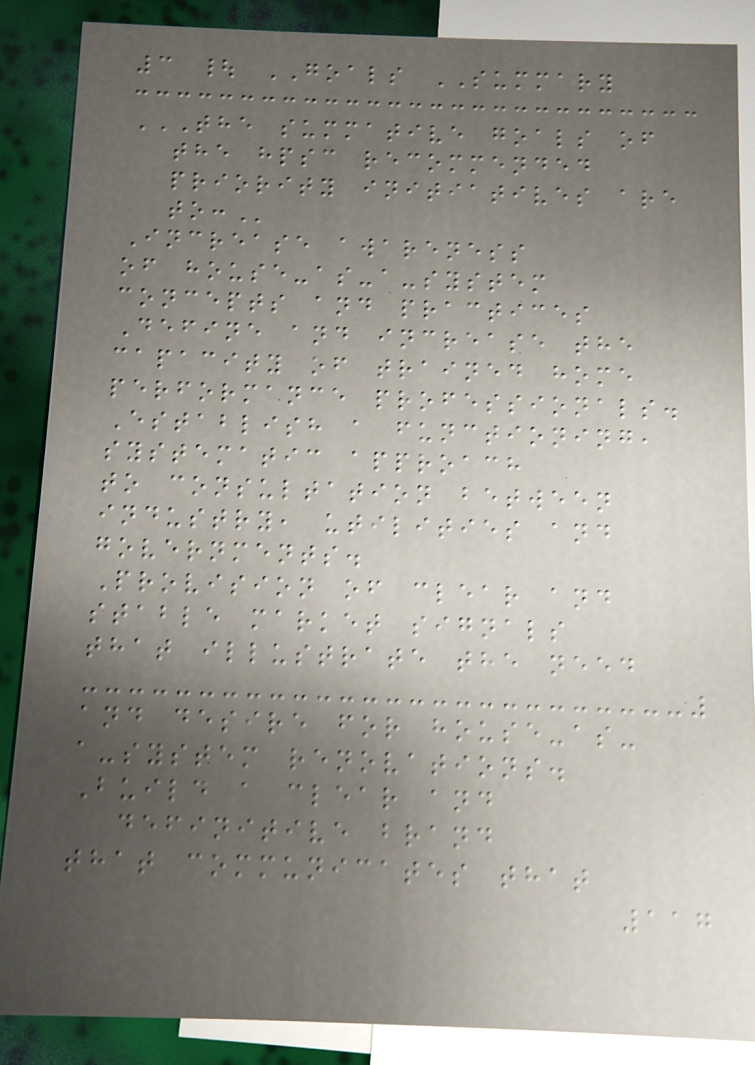3 | GOALS SUMMARY
THE SUMMATIVE GOALS OF
THE HPSC RECOMMENDED
PRIORITY INITIATIVES ARE
TO:
Increase awareness
of house-as-a-system
concepts and practices
Define and increase the
capacity of trained home
performance professionals.
Establish a functioning,
systematic approach
to consultation between
industry, utilities and
governments.
Provision of clear and
stable market signals
that illustrate the need
and desire for house-as-
a-system renovations.
Build a clear and
definitive brand
that communicates that
117
